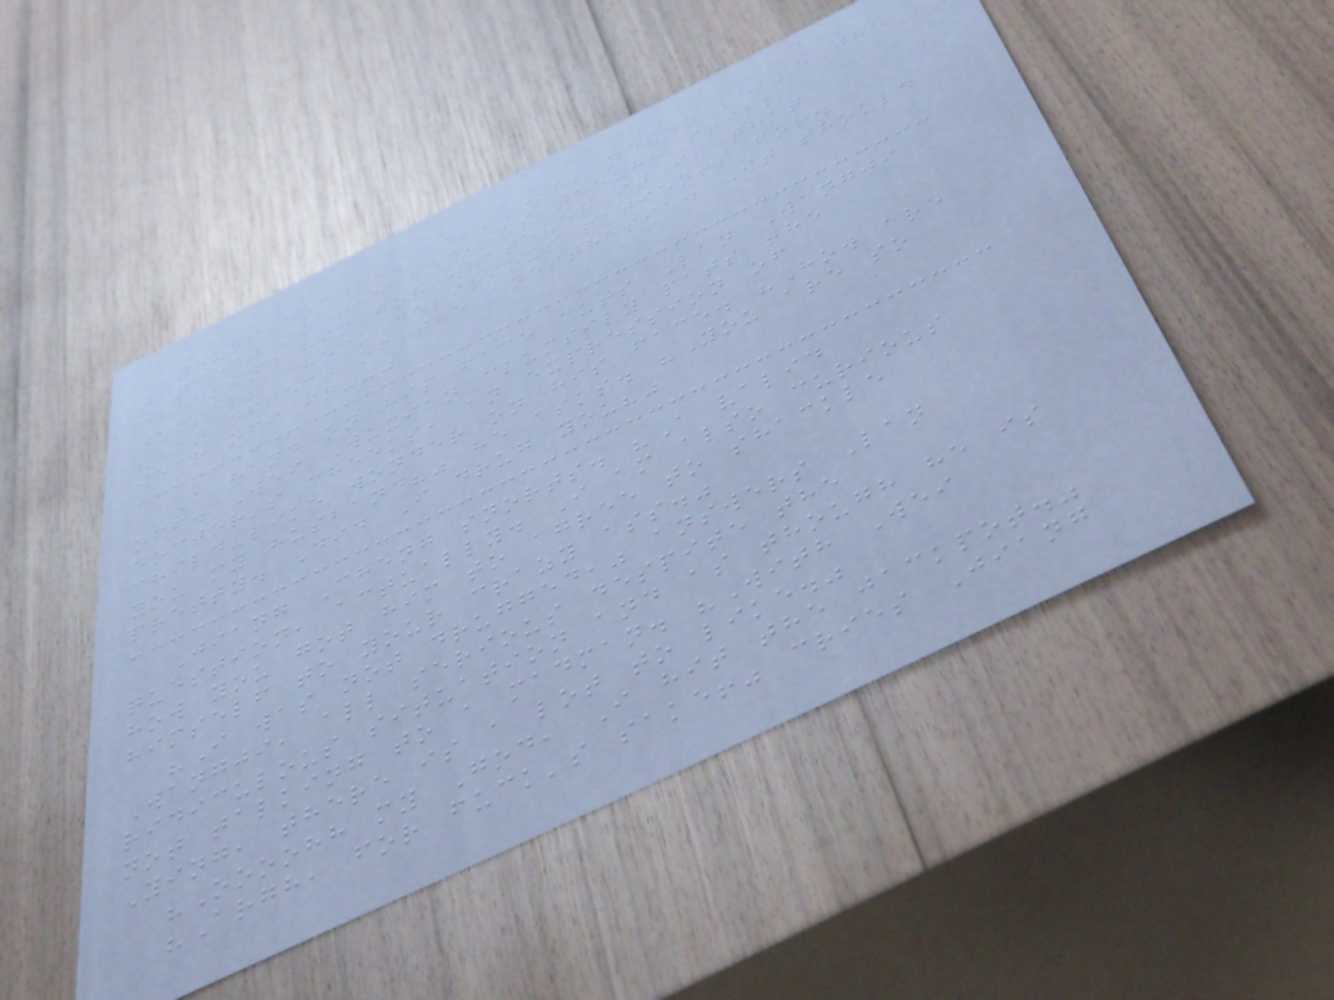young doctor. His eyes never leave the
patient on the bed, as though still
checking him for whatever it is that
doctors check delirious patients for.
"An effect of the anesthesia. It should
wear off in--"
A hand on his face cuts Lan Wangji
off. Wei Wuxian clumsily pats the
doctor's cheeks, an expression of
child-like wonder on his face. "How are
you my husband?" he asks. "You are so
pretty. Did I drug you?"
Jiang Cheng snorts. "A valid
question, actually. I am also curious
how you got him to agree to shackle
himself to your crazy ass."
"I was not drugged," answers Lan
Wangji, all serious despite the
ridiculous situation and as though he is
not talking to a madman. "With Wei
Ying, there is a lot to like."
"Oooohh my God, I hit the jackpot."
"Argh, for fuck's sake!" cries Jiang
